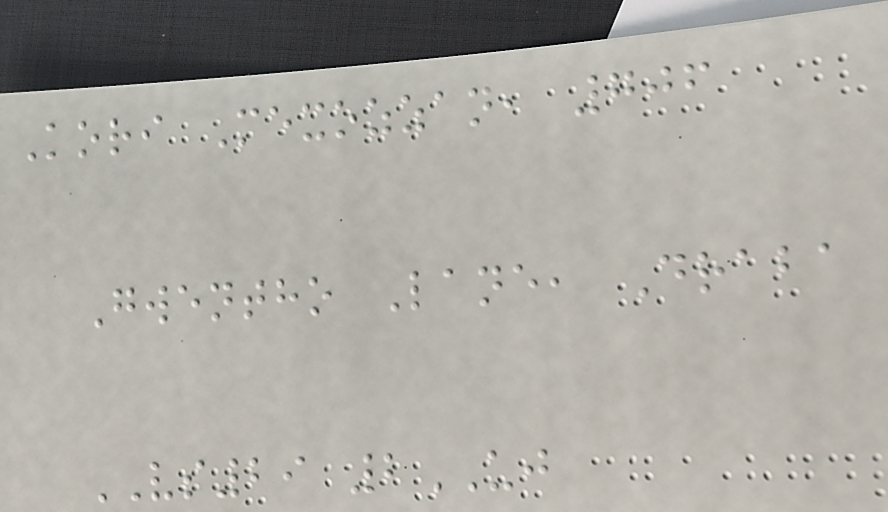Kori Mexozzan, 706
Gwentho Lane, Draba
VS29 2UJ
